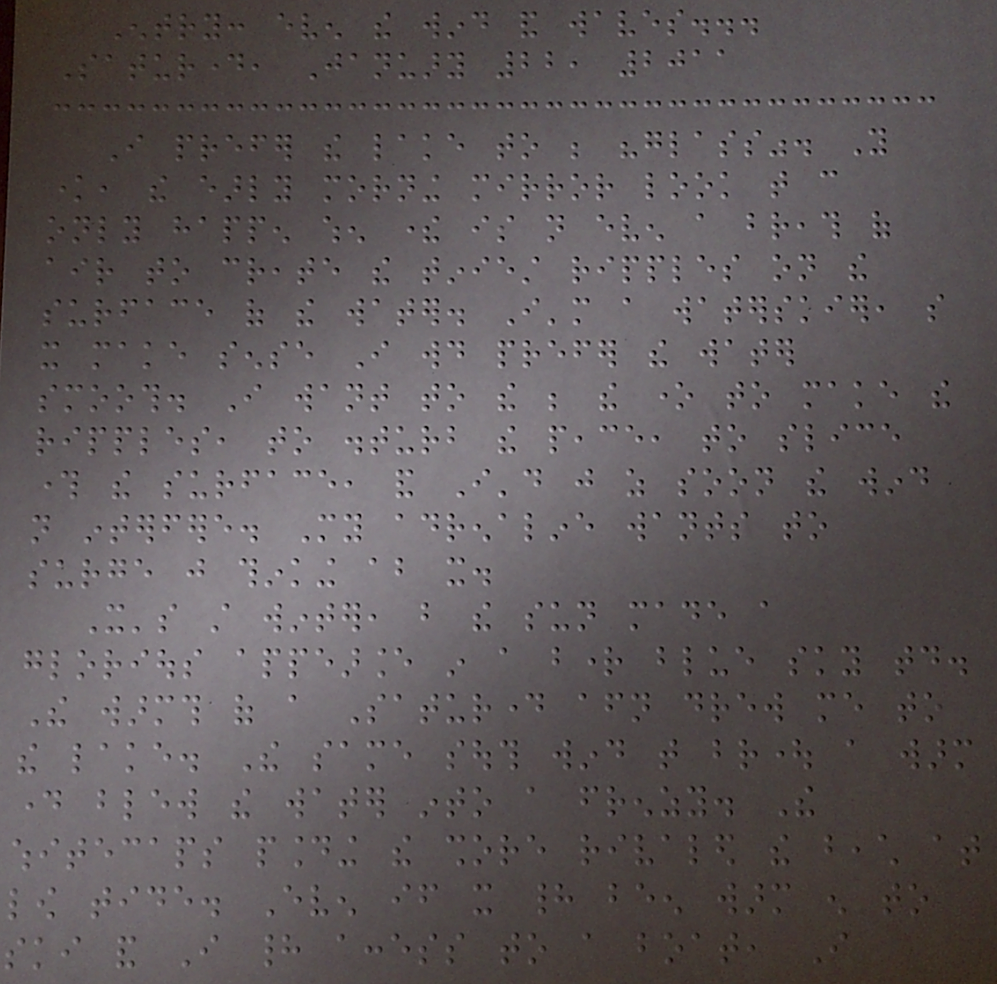Entry: even the wind and waves...
Saturday, January 22, 2011
I prefer the lake to be "glass". You
know, the early morning mirror look that can
only happen when there is not even a breath of
air to create the tiniest ripples on the
surface of the water. I'm a waterskier, so
it make sense I would prefer the water
smooth. I want to the be the one to make the
ripples, to disturb the peace, to slice
through the surface, and I'd just as soon the wind
not interfere. My adrenaline wants to
surge just thinking about it.
It's still winter, but the sun made a
glorious appearance in a bright blue sky today.
The warmth of a Saturday afternoon drew me to
the lake. The same south wind that brought a warm
day blew the water into a frenzy. The
whitecaps pounding the shore rivaled the beach at
low tide. Even if it had been warm enough to
ski and I had access to a boat, I
